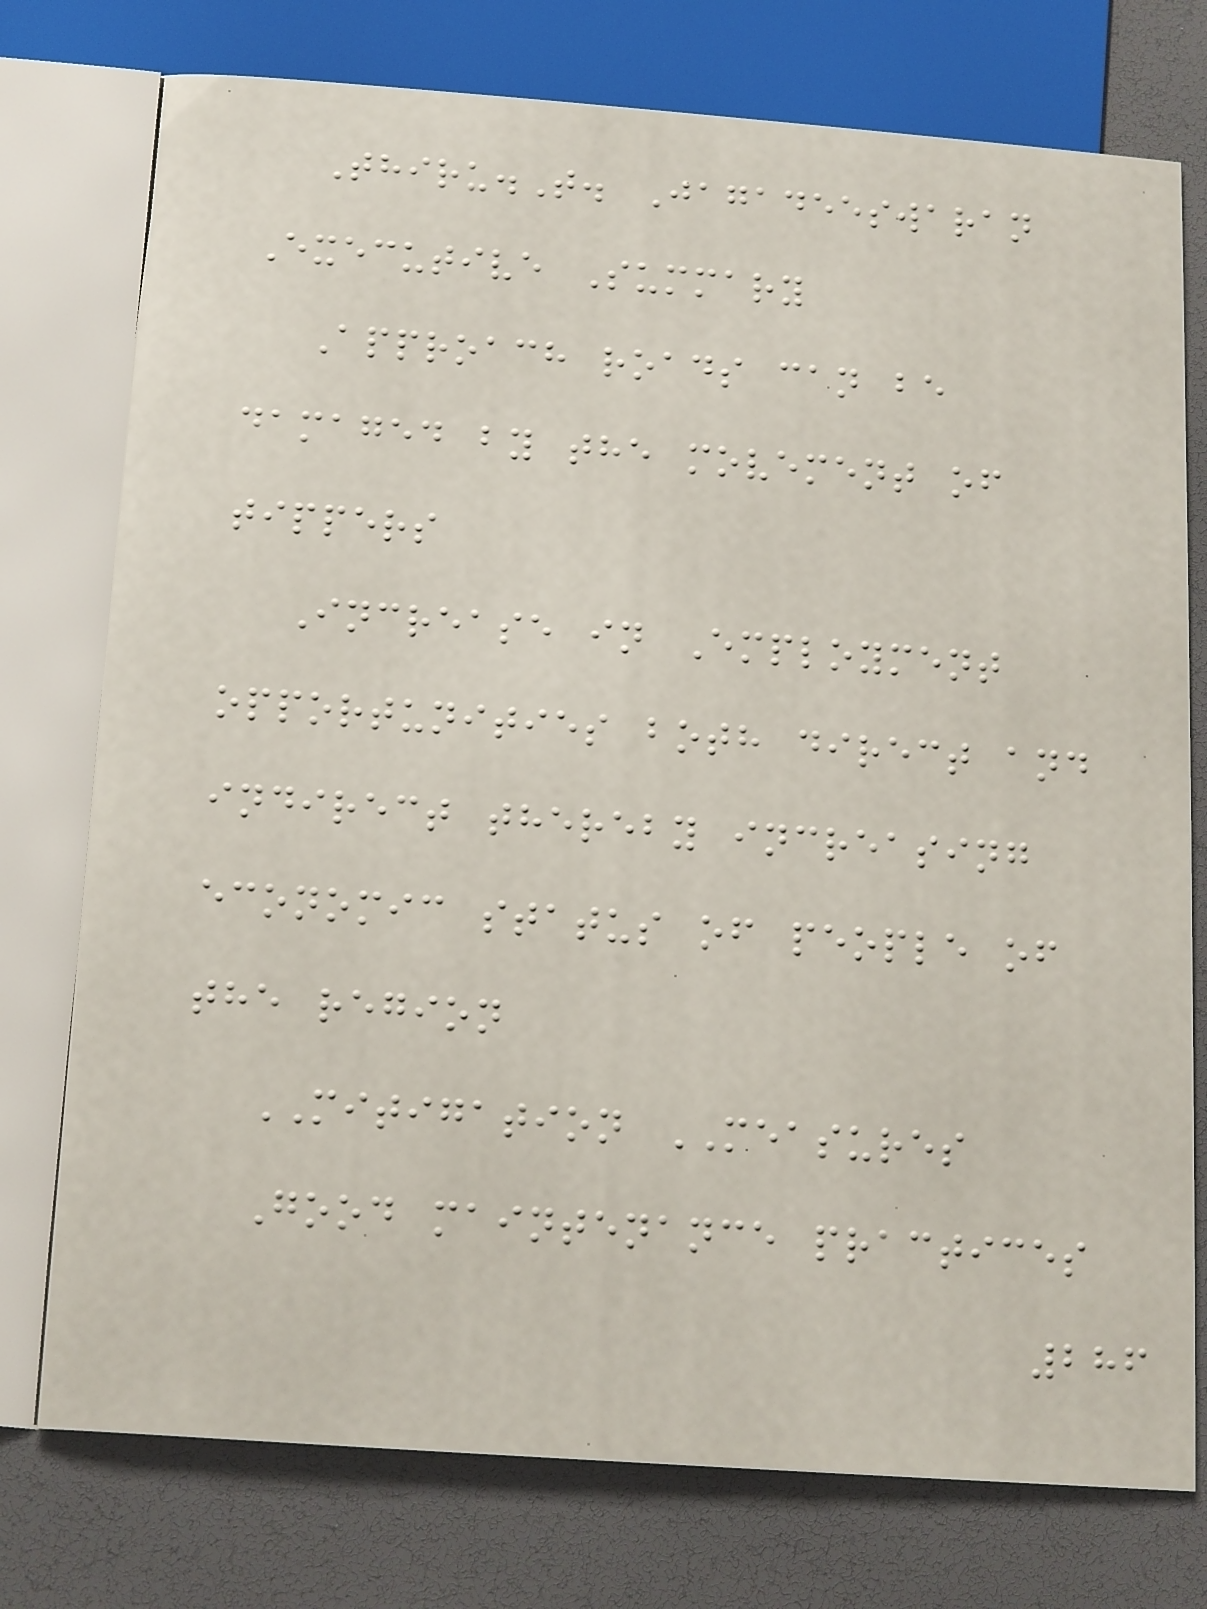Thiru.T. Jagadeeswaran
Executive Summary
Approach roads can be
damaged by the movement of
tippers
Increase in Employment
opportunities both direct and
indirect thereby increasing
economic status of people of
the region
MITIGATION MEASURES
Good maintenance practices
286
